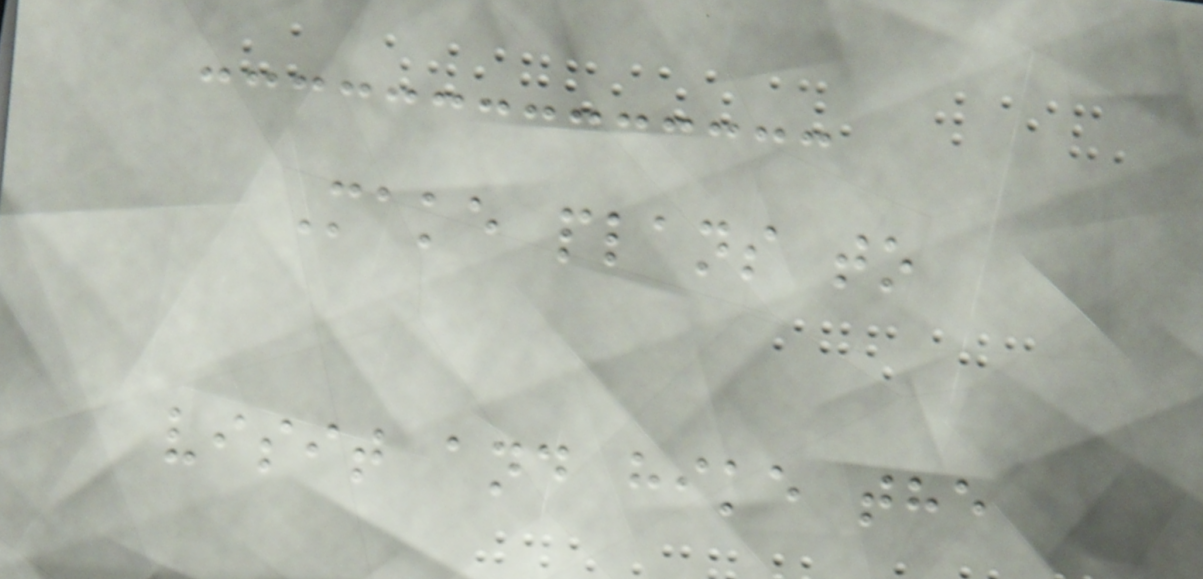Make plans to
visit and hike the
